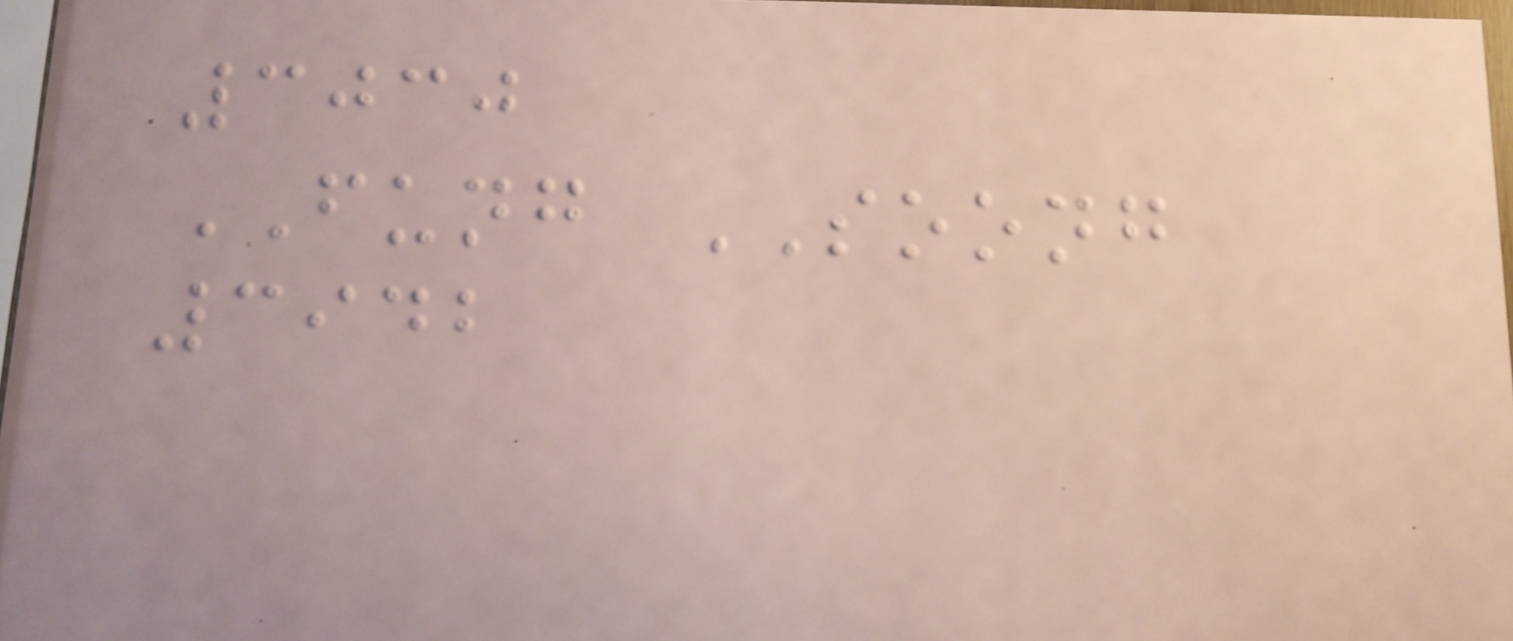3030
FUNG SOONG
3942
